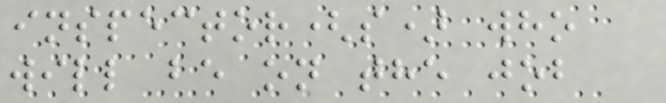inspector(s) who
will be on the job
